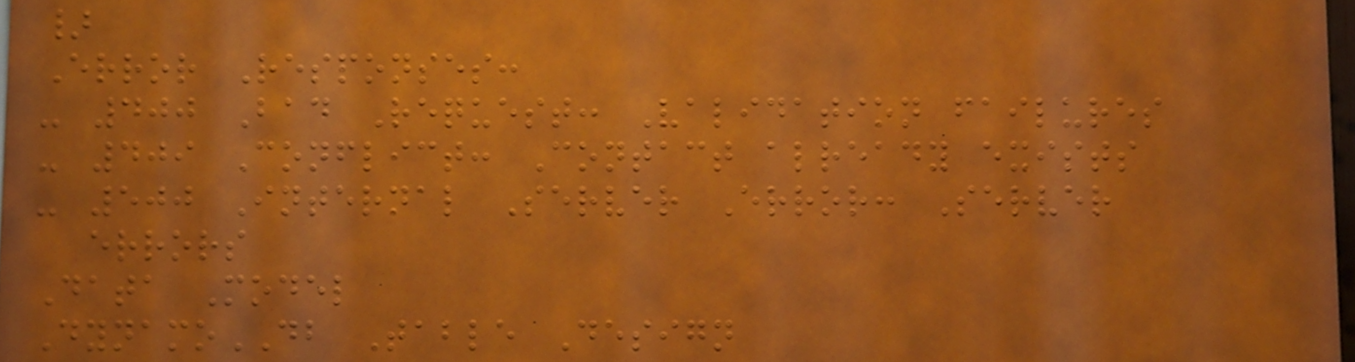}
Error Responses:
- 400 Bad Request: Validation failures
- 409 Conflict: Contact already exists
- 500 Internal Server Error: Server
errors
Data Model
DynamoDB Table Design
